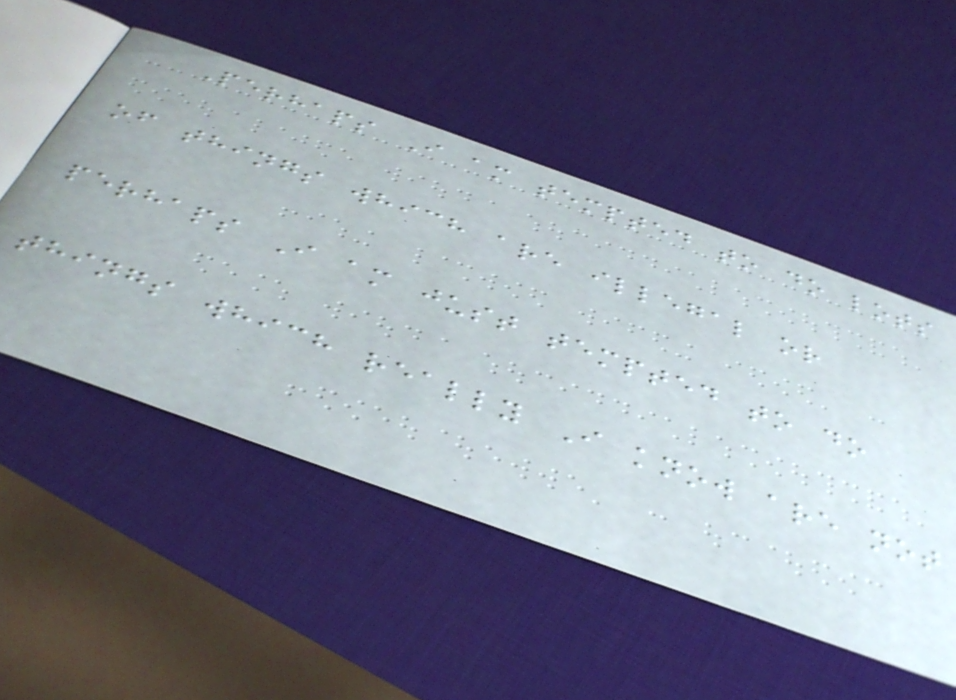Perhaps I am tempted to do lots
of things which are illegal or
perhaps I am just tempted to do
things which really I know are not
